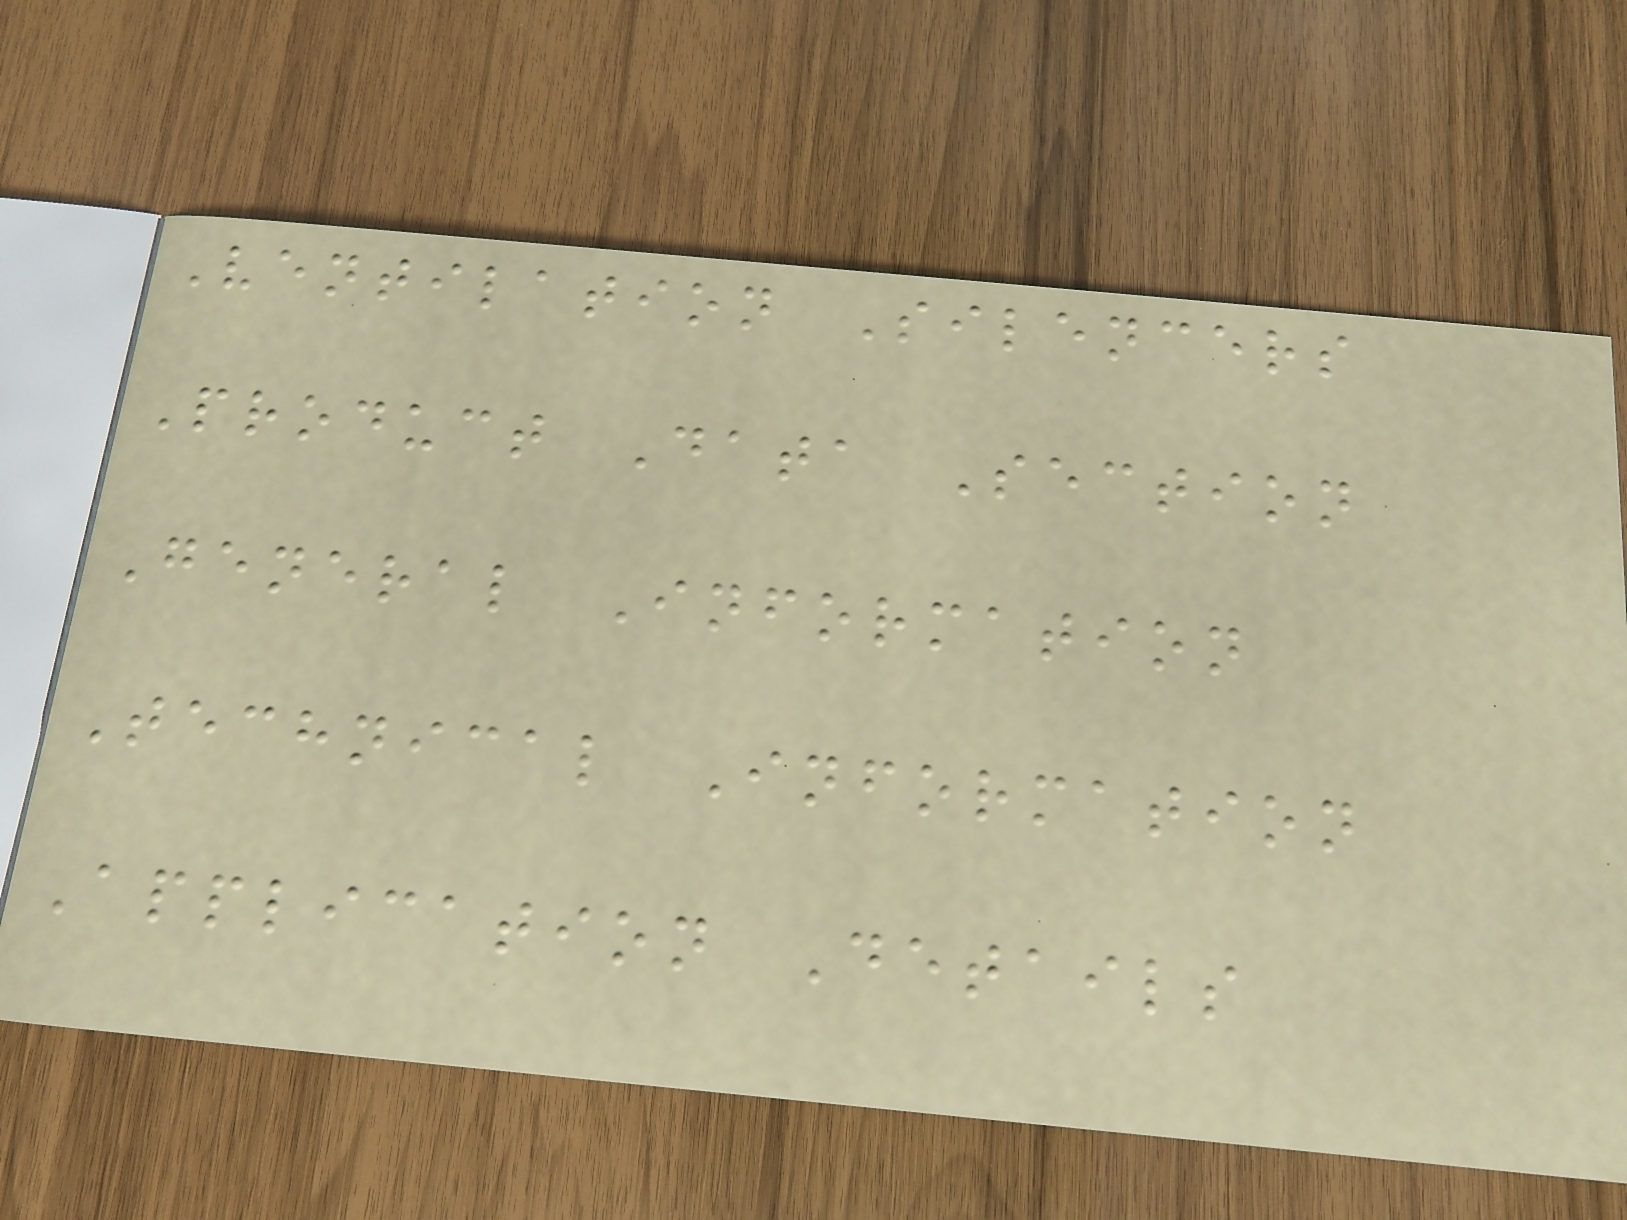Ventilation Silencers
Product Data Section
General Information
Technical Information
Application Details
